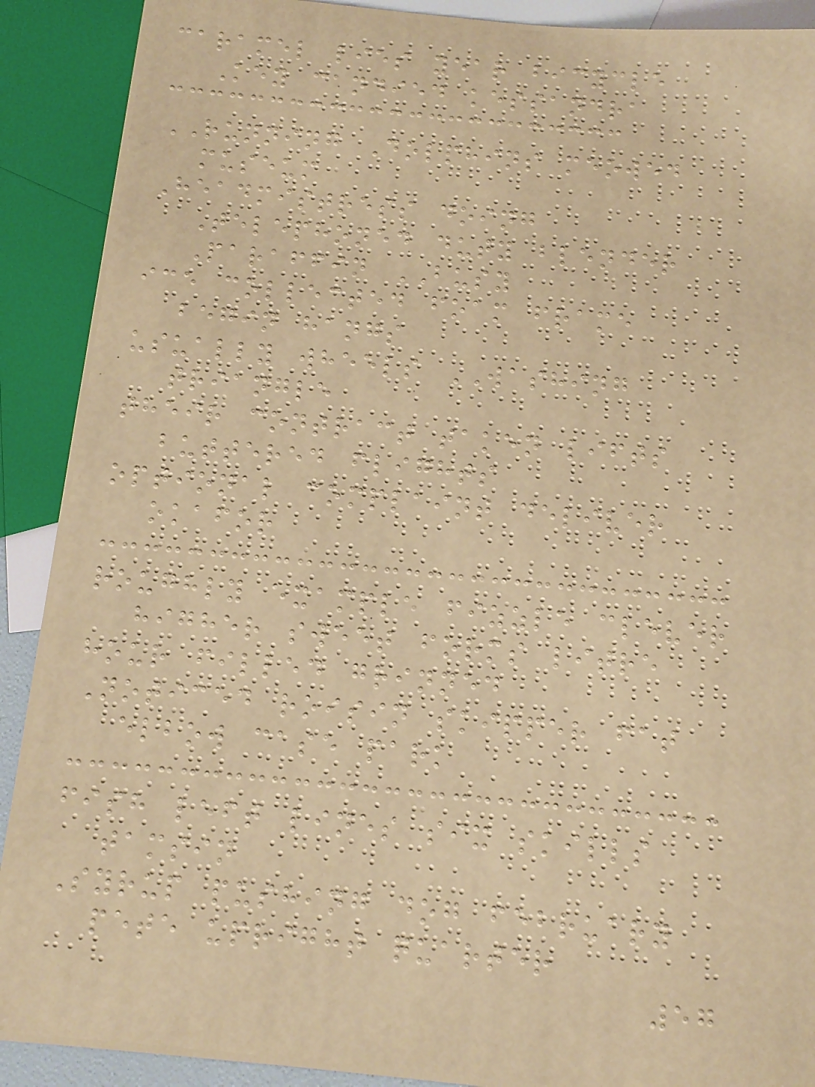caramel lies year bicycle
Key candied kessandra
RUNNING Dolphins meowed
museum
Headmistress doing
Telephoned duty blender
Paraffin BUSY
ice collected foam frame
begin hangs
usually wheels WASHING
triangle
their contract taken lifts
buttered flights
optional complaint deliver
okafor
roughly example fizzle clever
higher sweet forms litre
hour filled grinned
Noticed roisin skipper fat
elbow case park
fish left lines six skills
tamsin
Syrup pushing dog february
pete upright quarter
57
